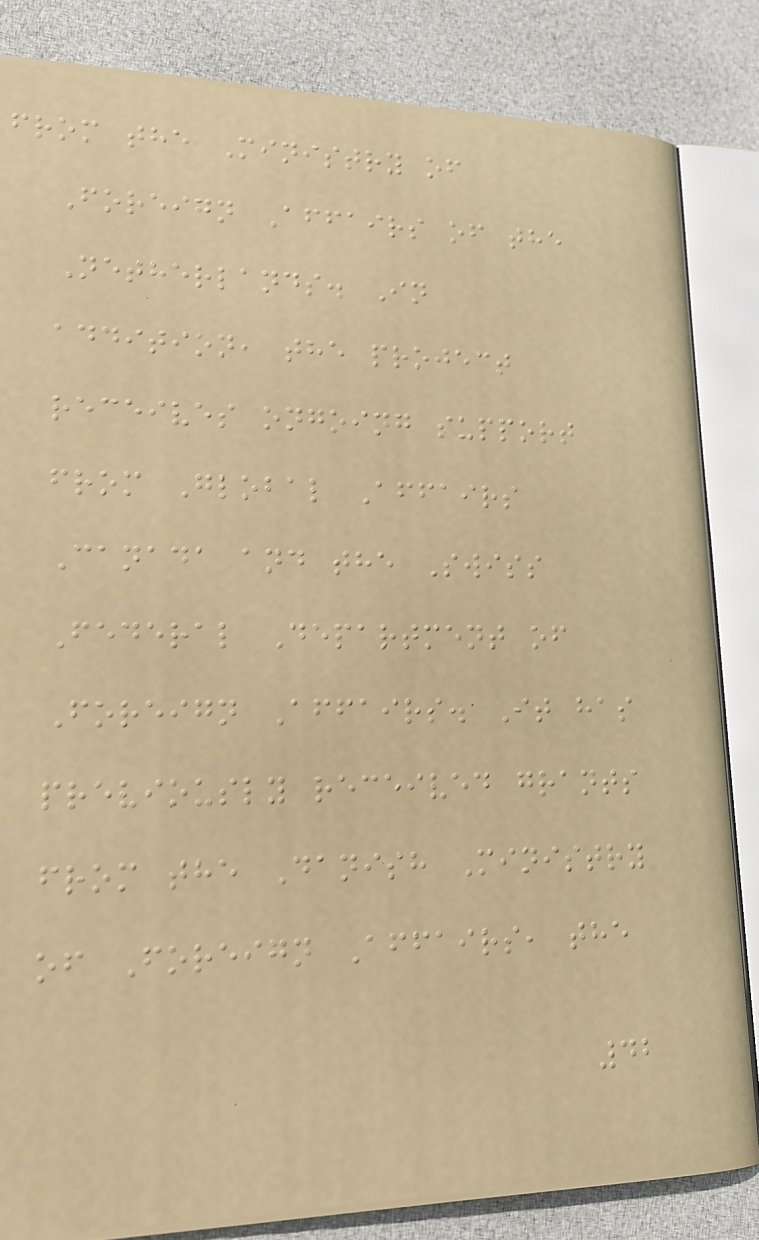from the Ministry of
Foreign Affairs of the
Netherlands. In
addition, the project
receives ongoing support
from Global Affairs
Canada and the Swiss
Federal Department of
Foreign Affairs. It has
previously received grants
from the Danish Ministry
of Foreign Affairs, the
42
